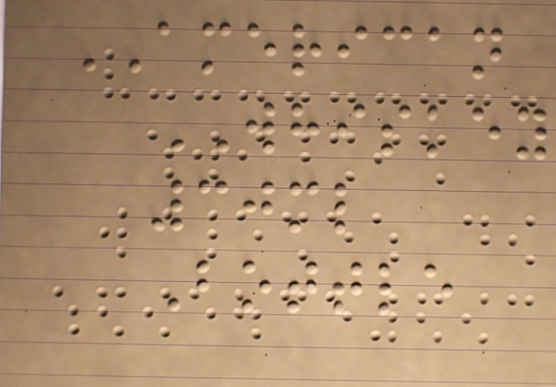AMERICAN
WHISKEY
30ml
Bottle
